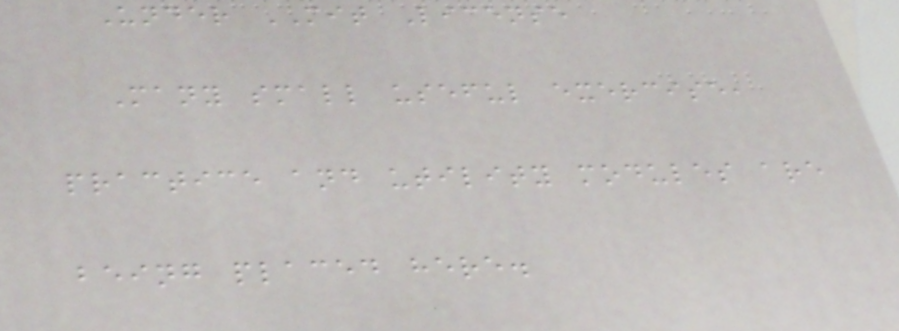Under MIT License
Many small useful exercise,
practice and utility modules are
being placed here.
